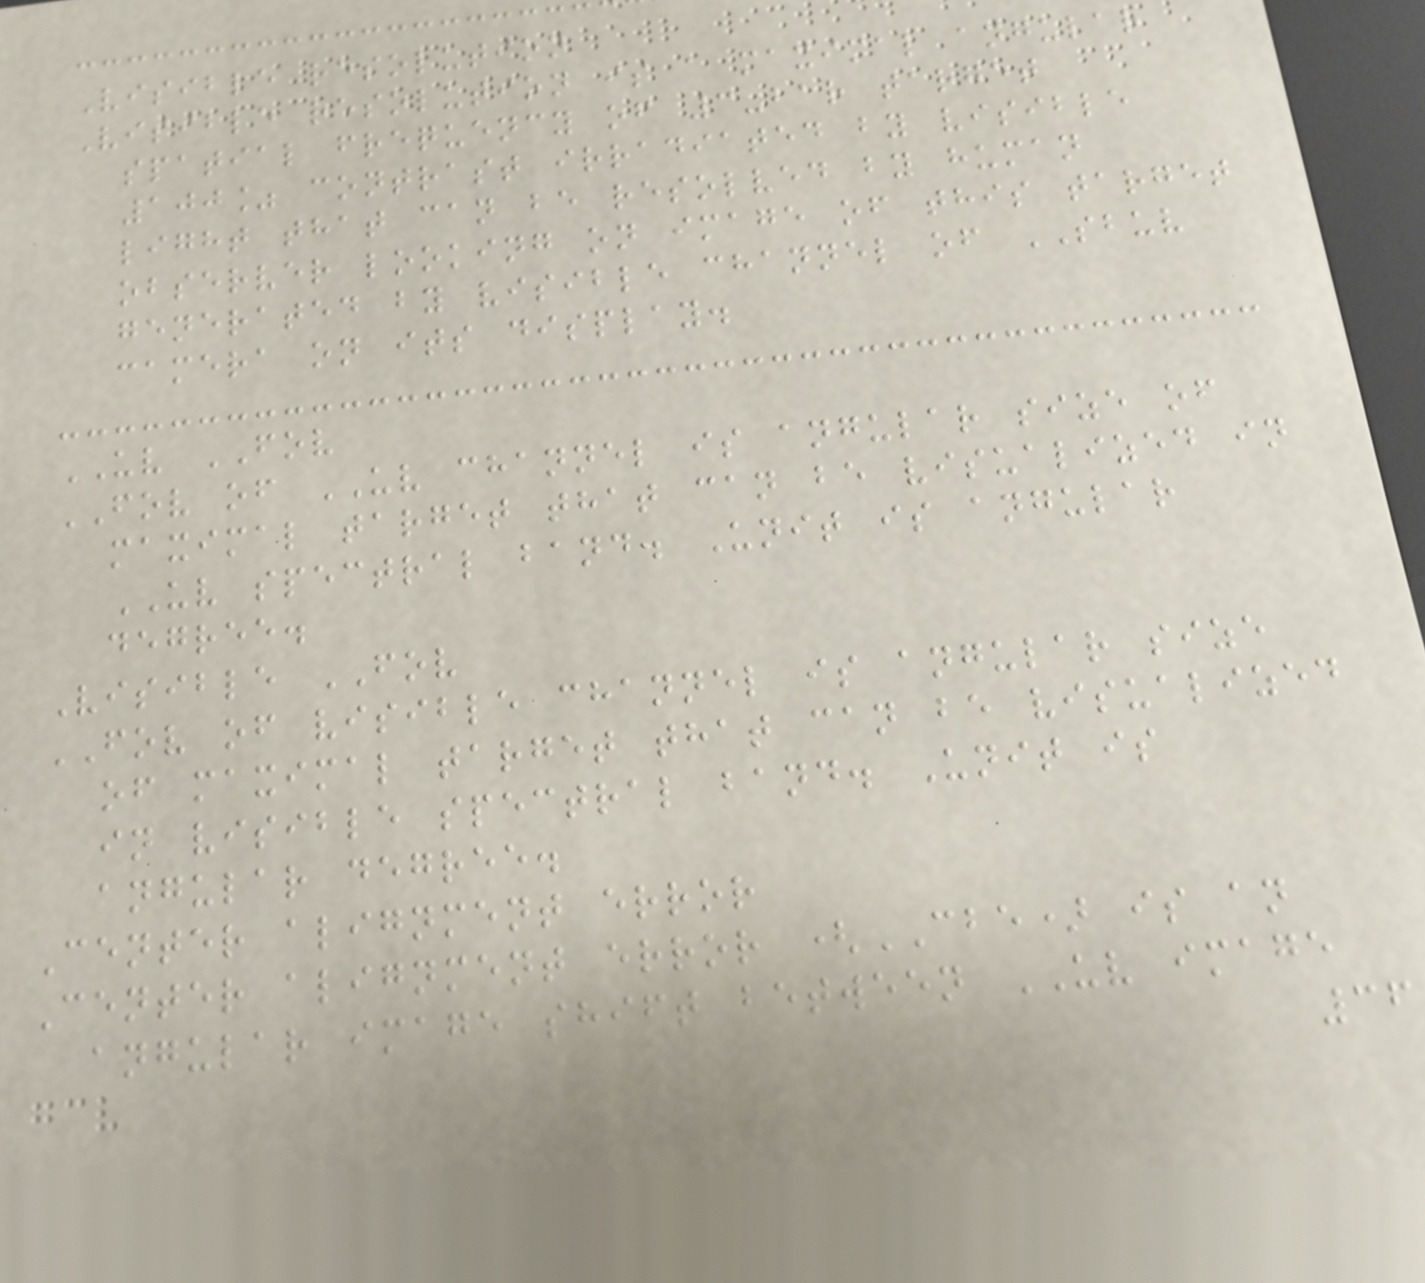Visible resolution
Visible resolution is a maximal angular
spatial frequency of 3-bar target
100% contrast irradiated by visible
light that can be resolved by human
observer looking on image of this target
generated by visible channel of SBUV
camera on its display.
UV FOV
FOV of UV channel is angular size of
maximal target that can be visualized in
UV spectral band. Unit is angular
degree.
Visible FOV
FOV of visible channel is angular size
of maximal target that can be visualized
in visible spectral band. Unit is
angular degree.
Center alignment error
Center alignment error (CBE) is an
angular image shift between UV image
36
